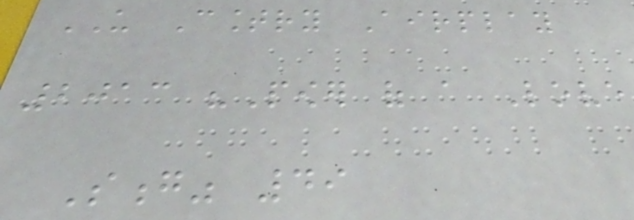US Country Airplay
2013 "Power of a Love
Song" 49
